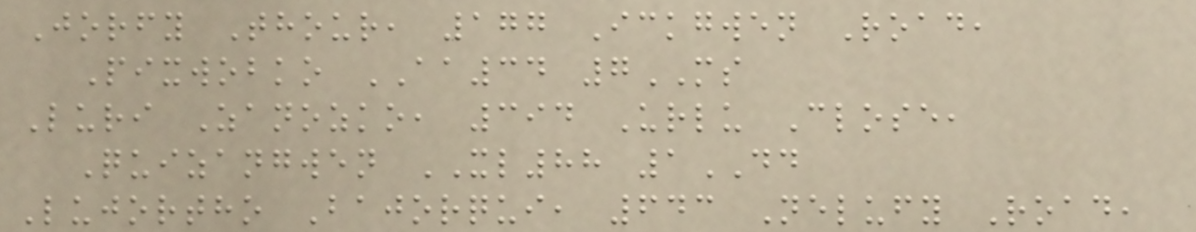Jorfy Thour, 177 Ickgwen Road,
Pixwobko AA34 7MS
Luri Zanozko, 394 Urlu Close,
Quizangwen XL88 1DD
Lujortho Bajorqui, 643 Nelufy Road,
